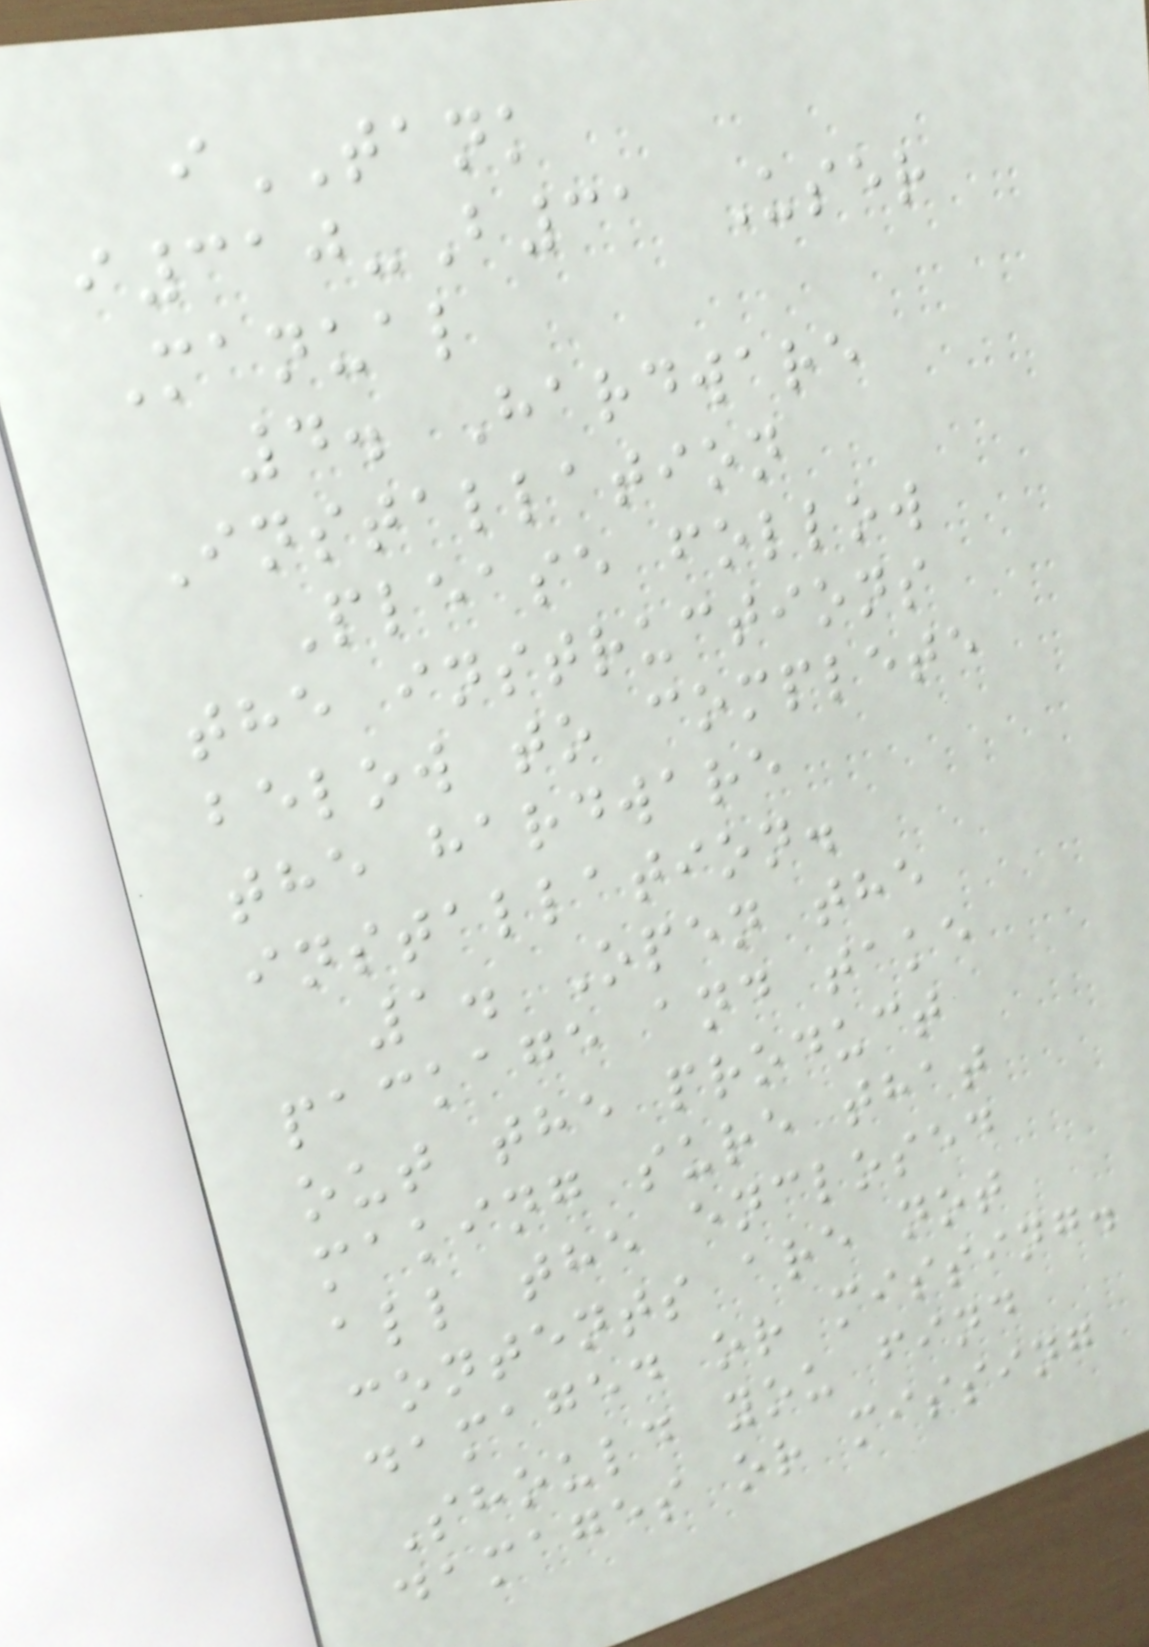iTANK
i310-B31 User
Manual
4. Hardware
Installation
Please follow
the instructions
below to complete
the hardware
installation.
1. Open the
package and take
out the product
making sure that
all the enclosed
contents are not
damaged or missing.
Should you find
damages or missing
